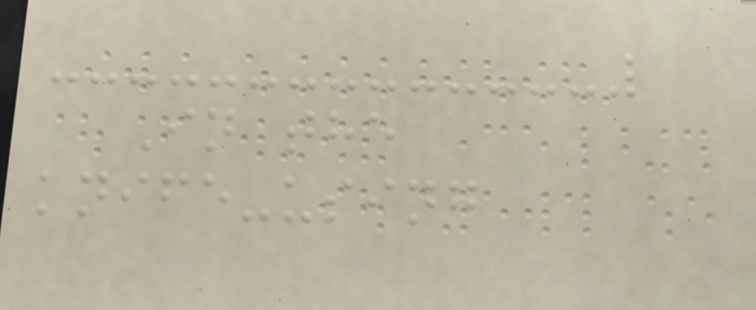In the
knife-using
